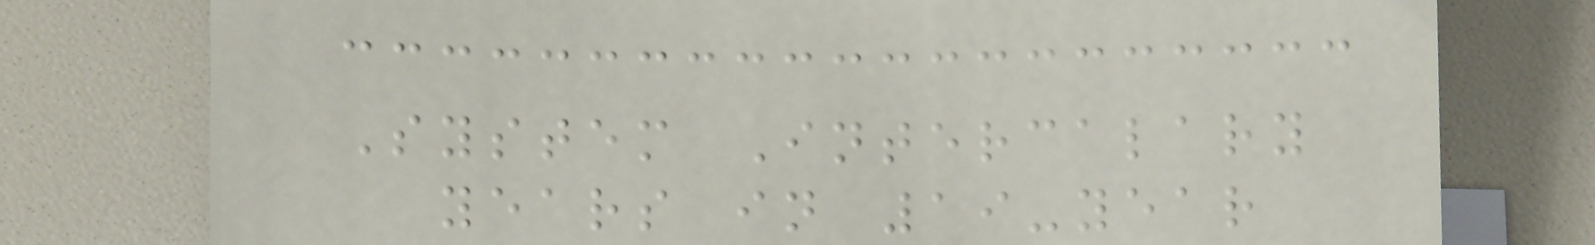System Intercalary
years in 19-year
